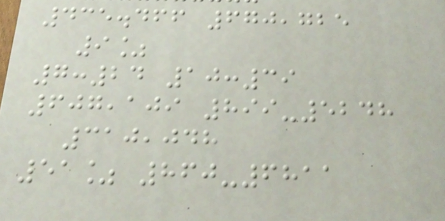435.466 670,725
9%
7:24 10:39
607,109 899-5248
310,048
51% 860-6811
